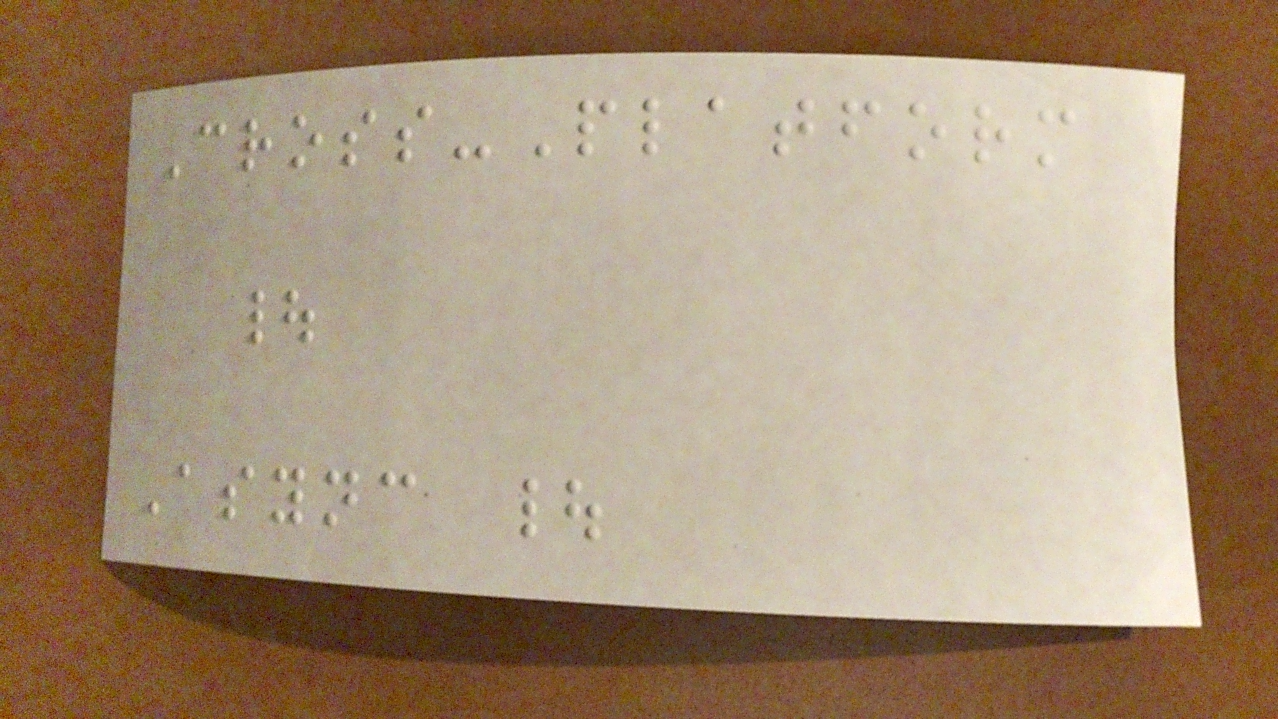Cross-Platform
|
Async |
